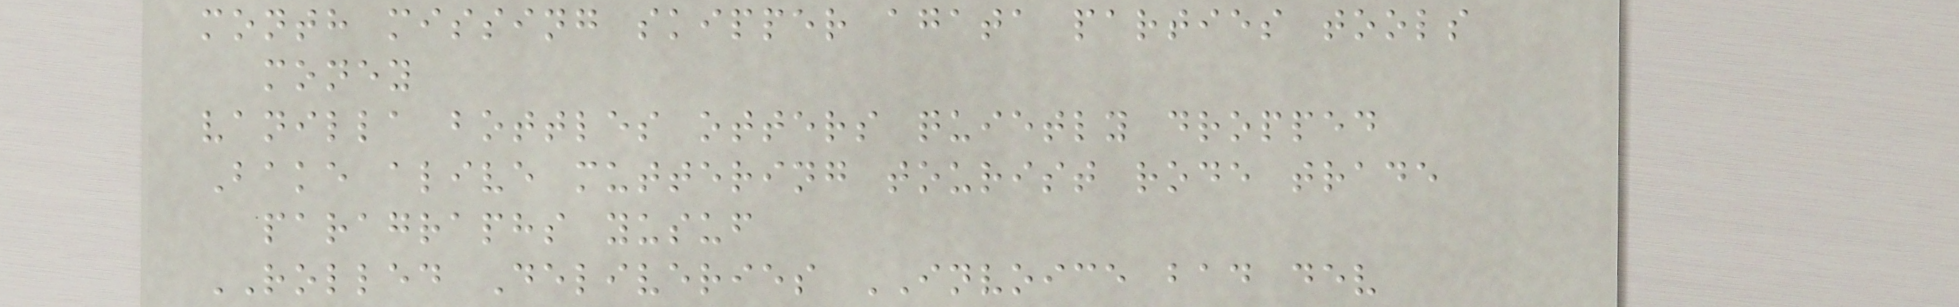month missing skipper agata parties tools
money
vanilla bottles otters quietly dropped
Bake alive muttering tourist rode trade
paragraphs yusuf
ROLLED Deliveries INVOICE bad dev
